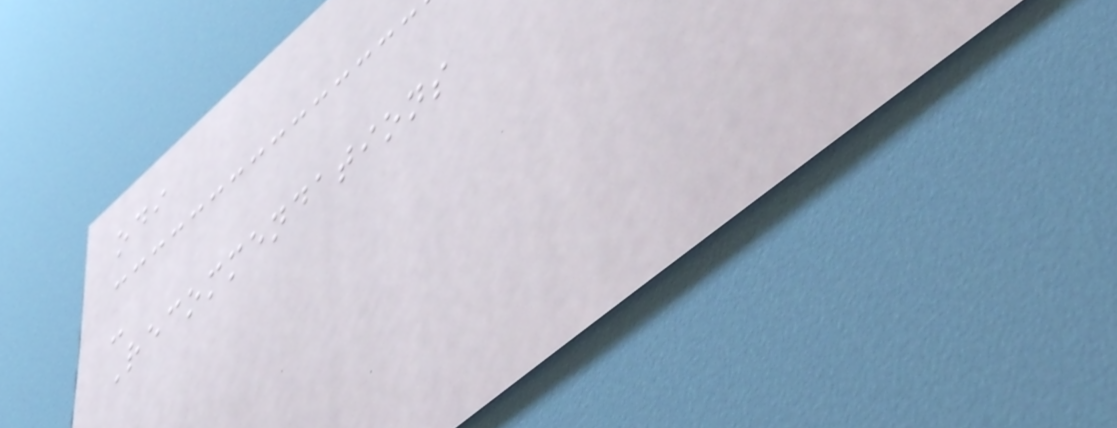odi
-
Recommendations
